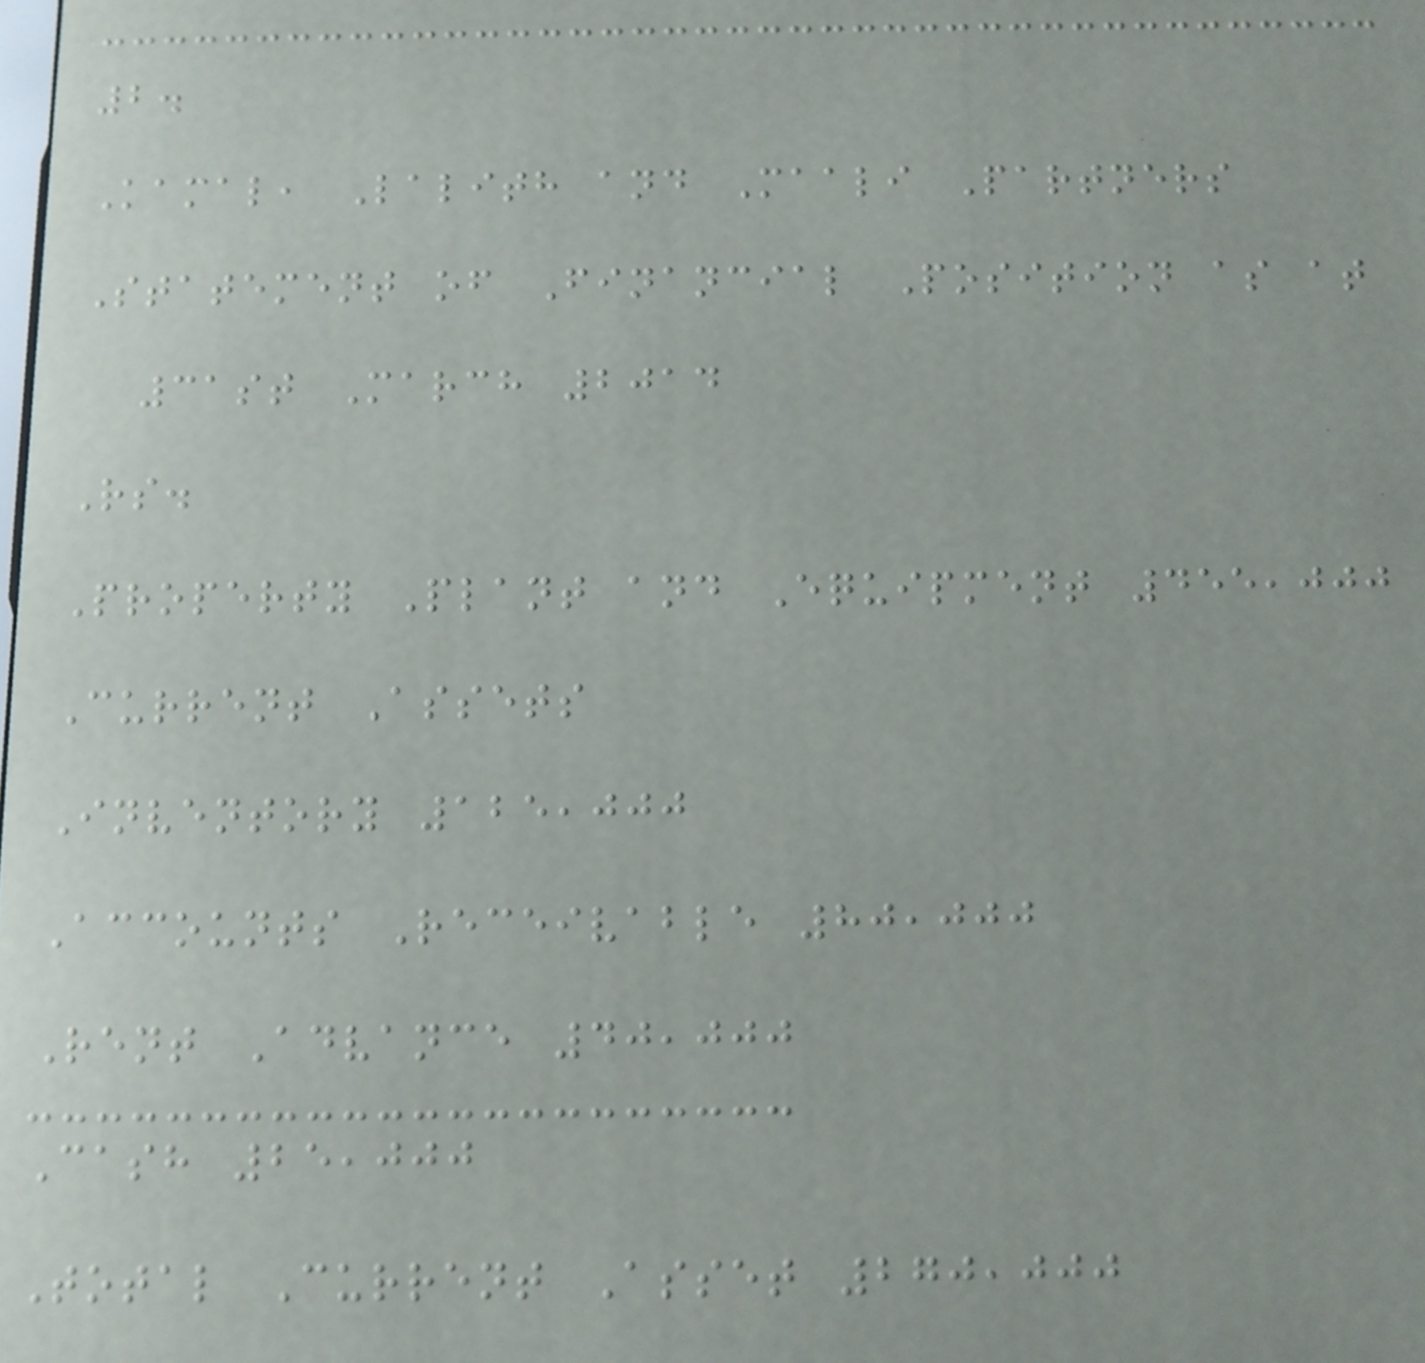2.
Kamal, Lalith and Maali Partners
Statement of Financial Position as at
31st March 2014
Rs.
Property Plant and Equipment 455,000
Current Assets
Inventory 125,000
Accounts Receivable 80,000
Rent Advance 40,000
Cash 25,000
Total Current Asset 270,000
